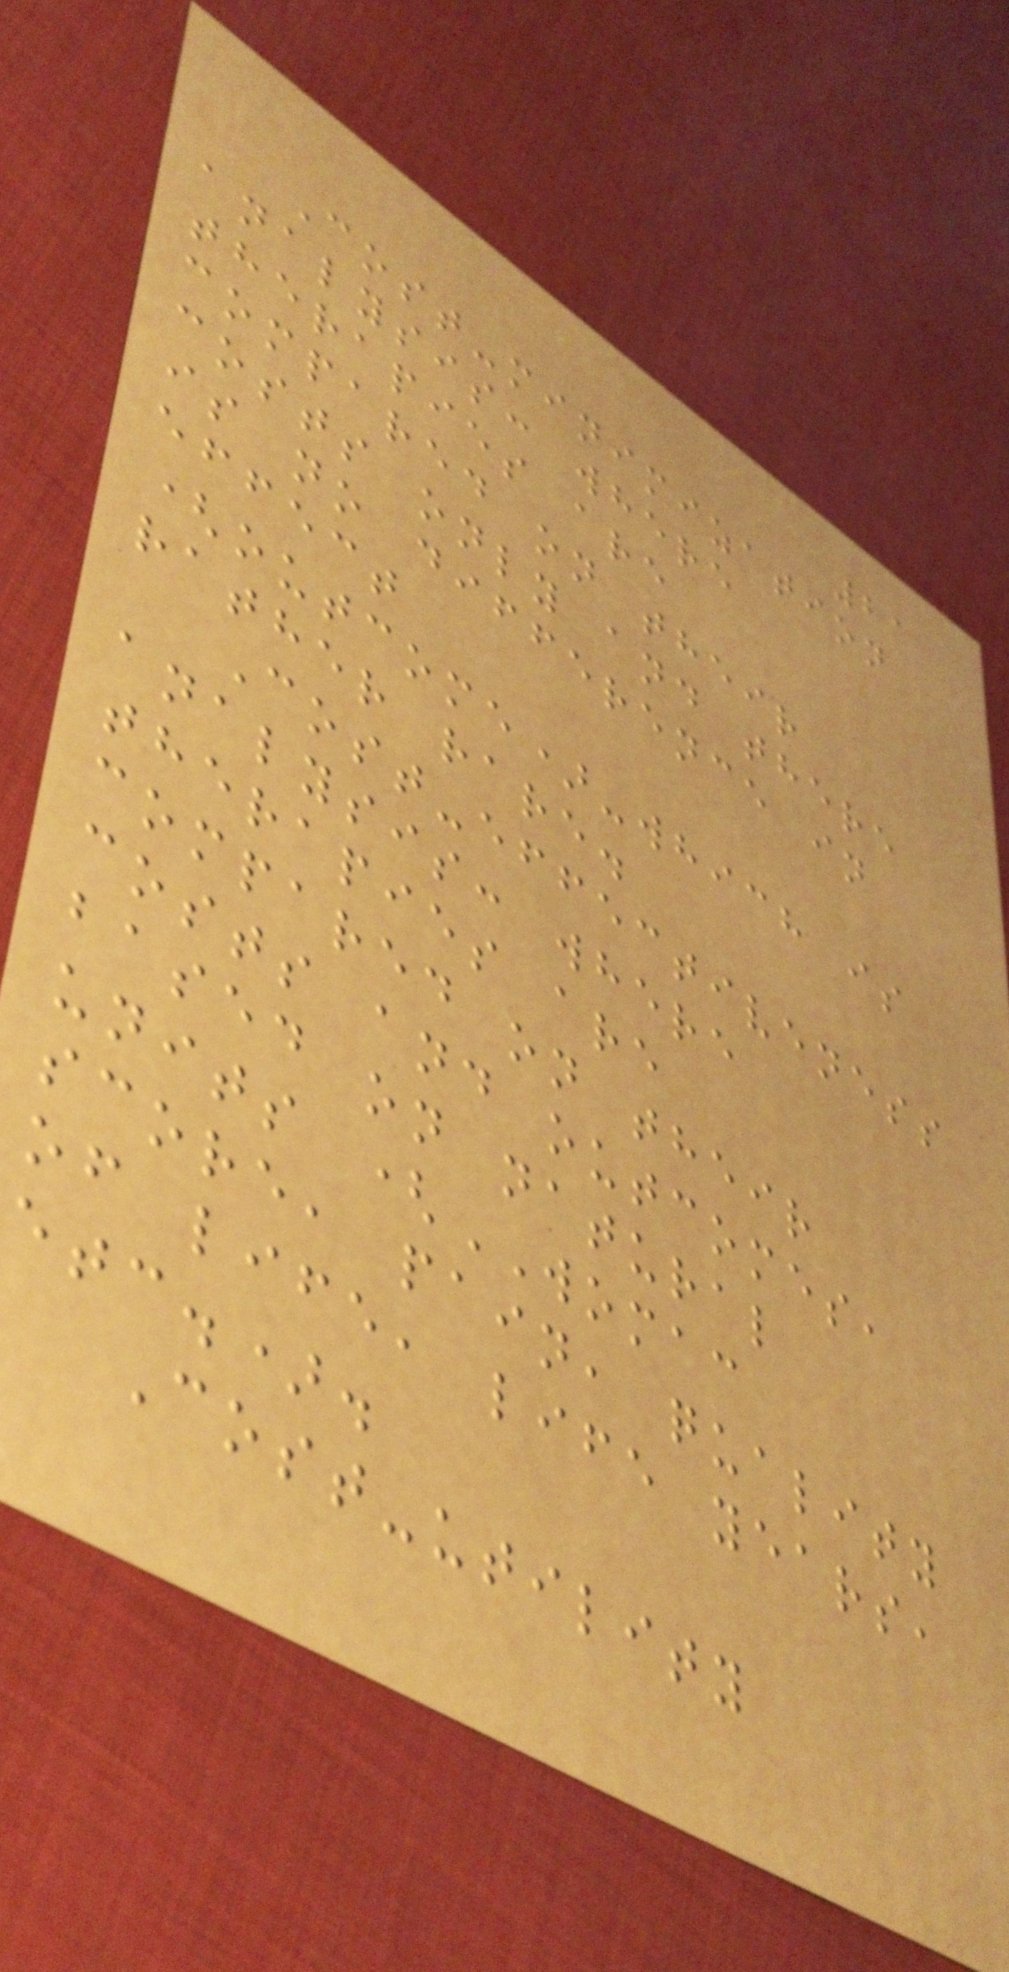21
Cost-minimization
analysis: where
therapies are
compared on their
costs only and there
is no difference in
effect
(outcome)-which is
rather rare.
Cost-effectiveness
analysis: where
therapies are
compared on their
costs and outcomes,
based on natural
units (WOMAC
score, pain, quality
of life, life years,
etc.).
Cost-utility
